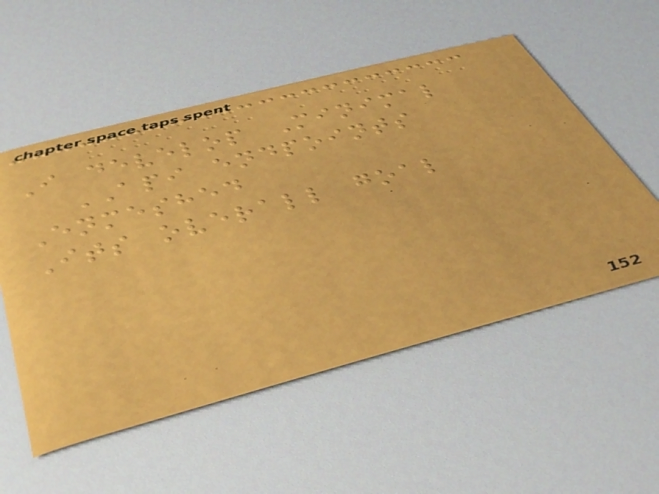I develop Minimal
API endpoints
Enmeshed
Its overall goal
